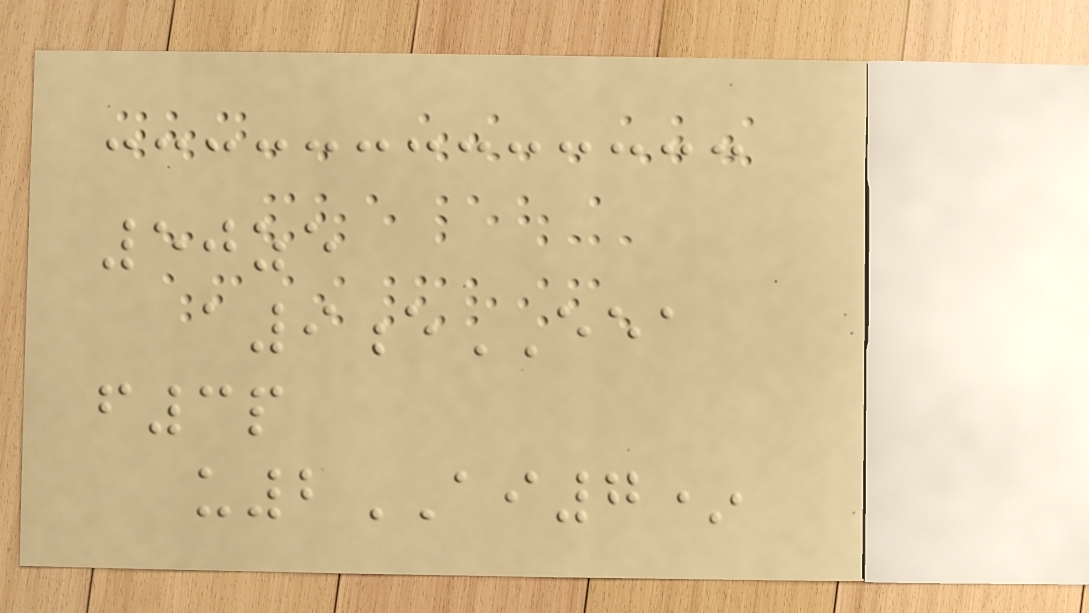50ze
a9eEEA
f3p
u2AI7*
